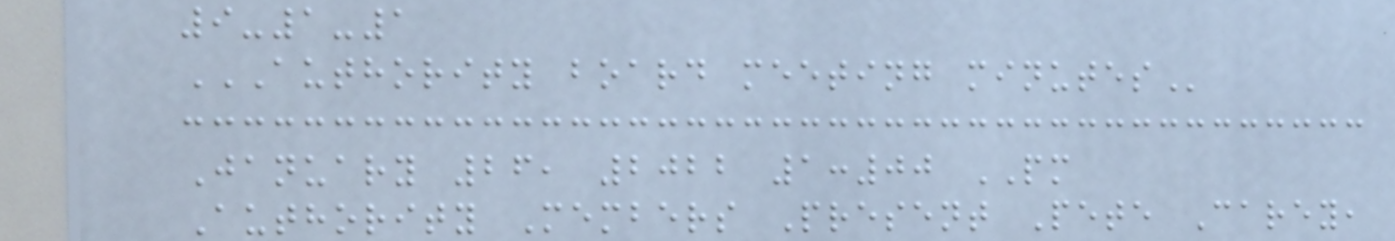9-1-1
AUTHORITY BOARD MEETING MINUTES
January 26, 2022 1:00 PM
Authority Members Present Pete Carey,
